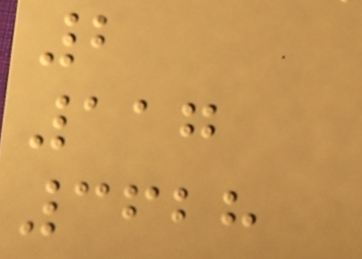2
117
3628
